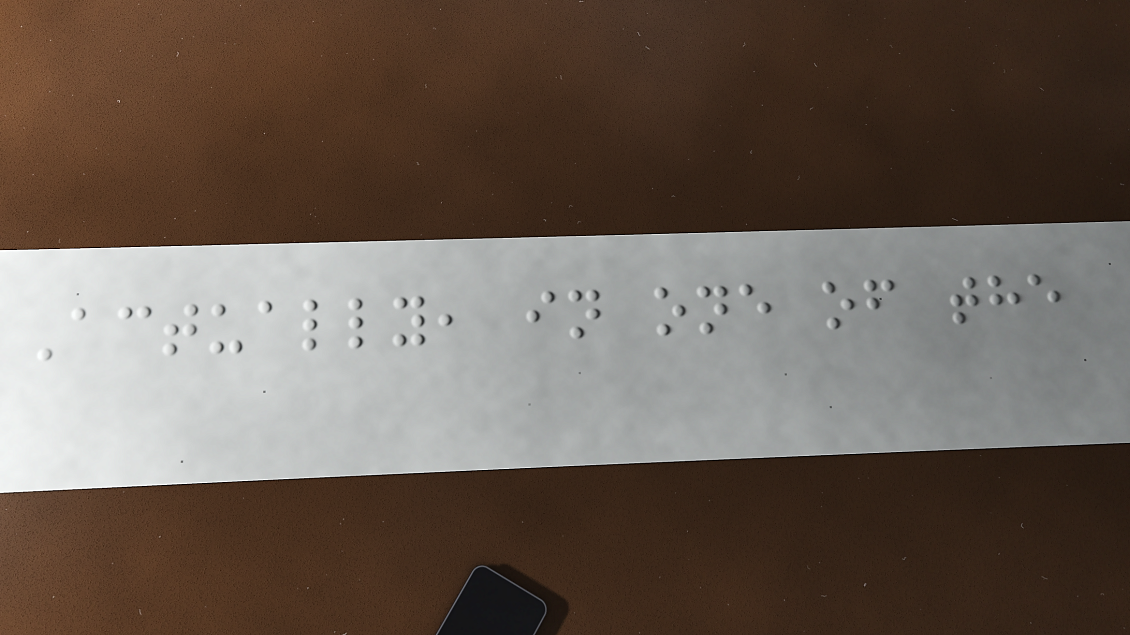Actually, in one of the
